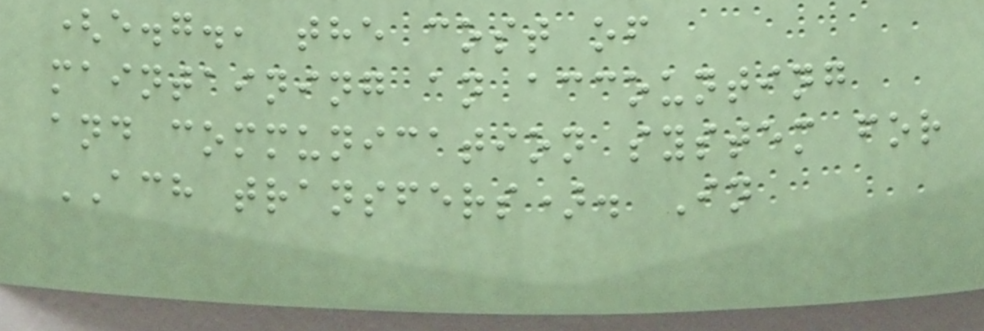(e.g., the cost of
maintaining an accounting
and communication system for
ACH transfers). In
